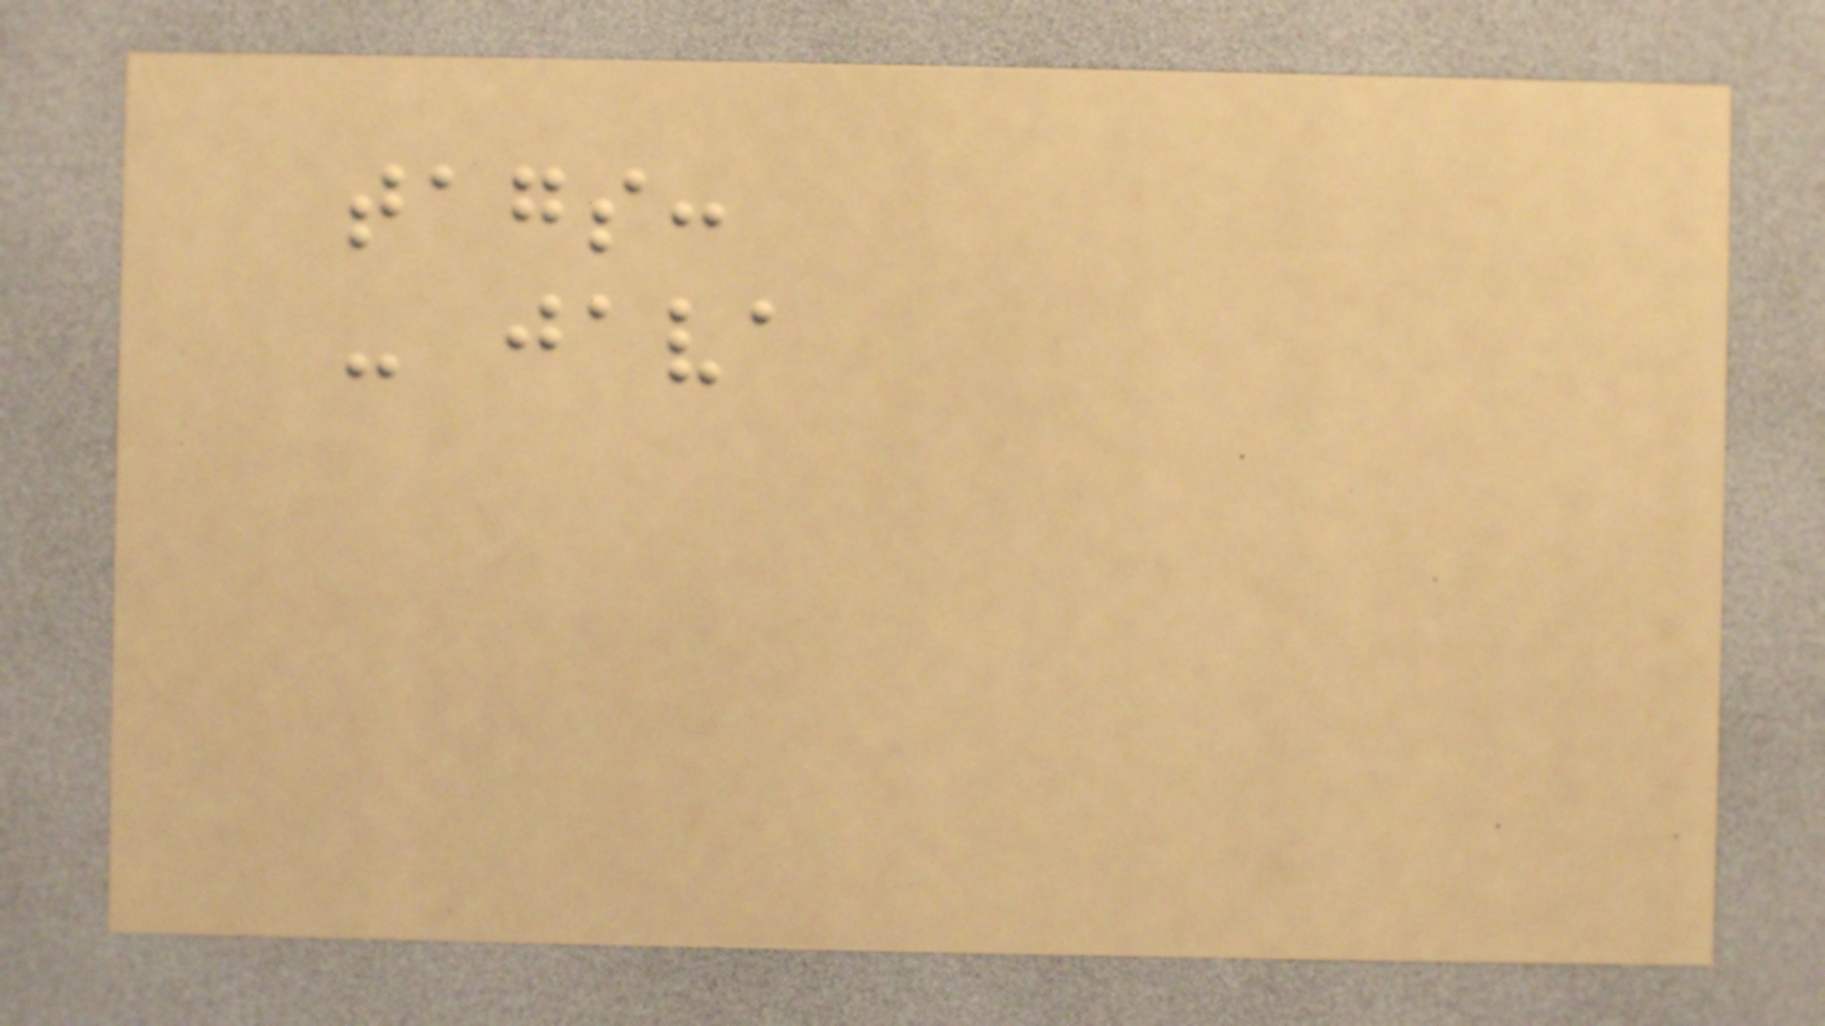tags:
- java
